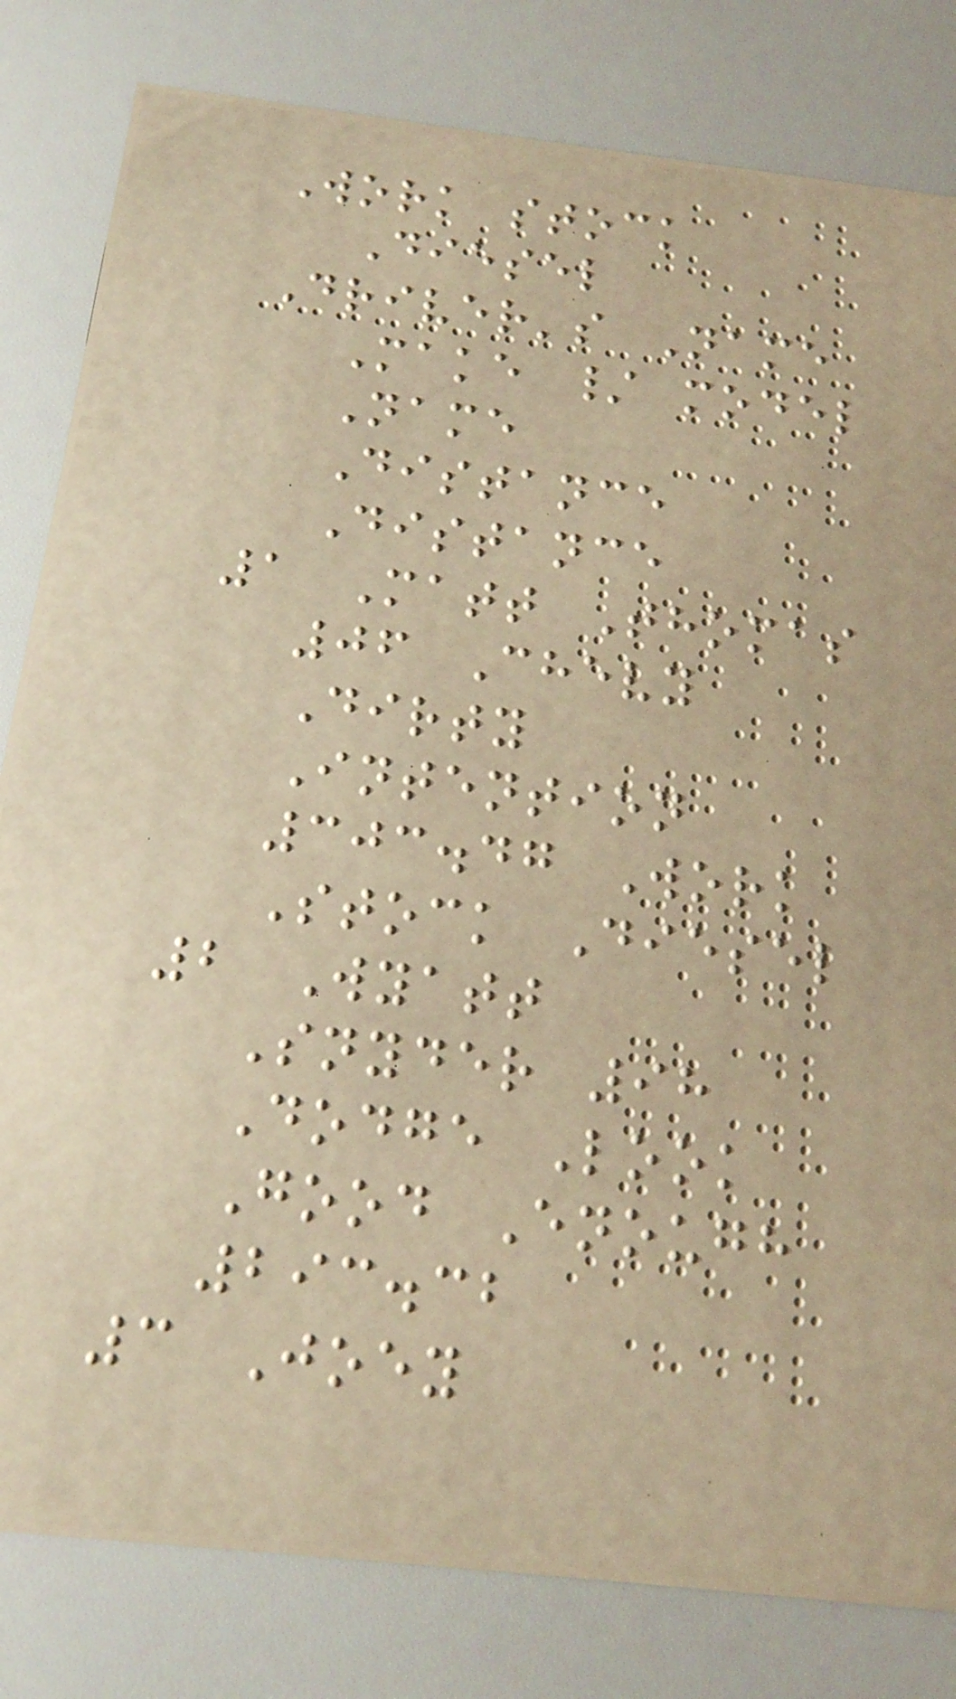Work stock
Diesel
Driver's Name
Make / model
Name
Distance
Distance
1 Matt Thomas
06 Chevy
Dirty
Intention
303.47 Work
Stock Diesel
2 Wyatt
Snyder 98
Dodge Look
Good Enough
293.32
3 Joey
